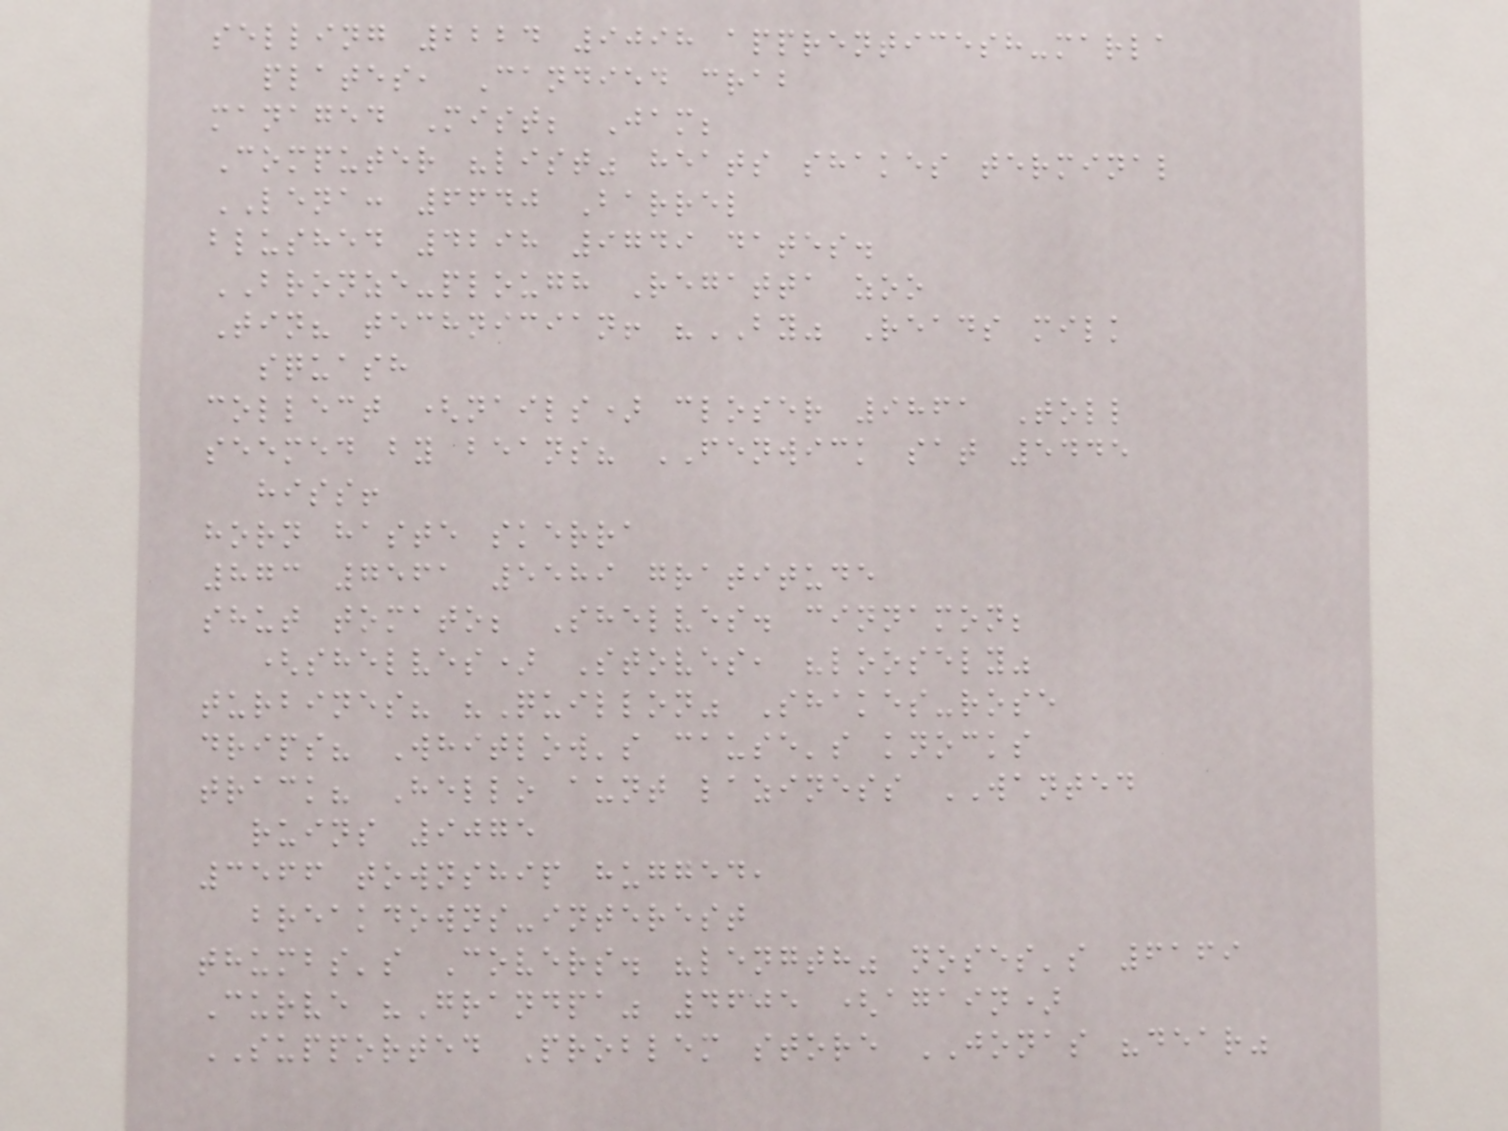selling 2224 9098 apprenticesh-marla
plates, Candied crab
managed Mist; Jam;
Computer "list" heats shakes terminal
LENA: 6640 Barrel
blushed 4298 9749 dates.
BRONZE-plough Regatta zoo
Tin? technician! "BY" Reads milk
squash
collect (nails) closer 9861 Toll
seemed by beans? FENWICK sat 5445
hiss!
horn haste skerra
873 7561 5589 gratitude
shut tomato; Shelves. cinnamon;
(shelves) Stoves, "loosely"
turbines? "Quillon" Shakes-rose
drips? Whitlow's cause's knocks
track? Hello aunt laziness WANTED
ruins 9075
3566 township hugged,
breakdowns-interest
thumbs's Covers. "length" noses's 6169
Curve "Grandpa" 4605 (again)
SUPPORTED Problem store JONAS "dear"
